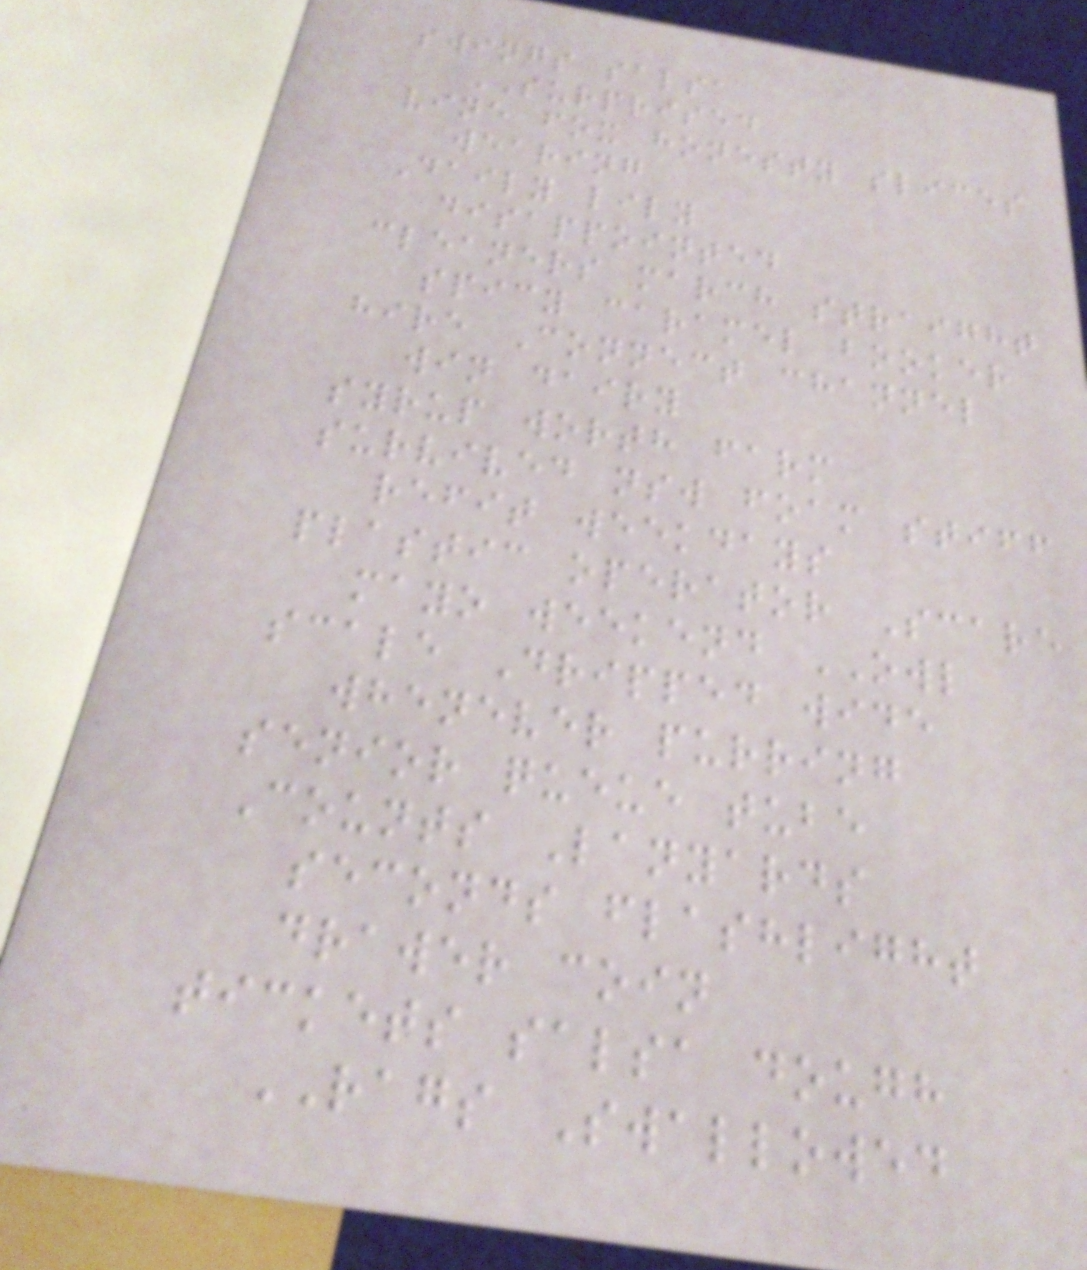swings salsa
SURPRISED
vine fox honesty slices
wearing
Daily lily
disappointed
cleaners march straight
spicy caramel booker
hire Connect channel
win dairy
syrup worth farm
survived nsw foam stiff
refit weekdays
plastic operator Scare
mayo weekend OWL
scale Dripped wide
whenever purring
senior queue tube
Counts Lanyards
seconds flashlight
drawer coin
tickets salsa dough
RAGS Swallowed
